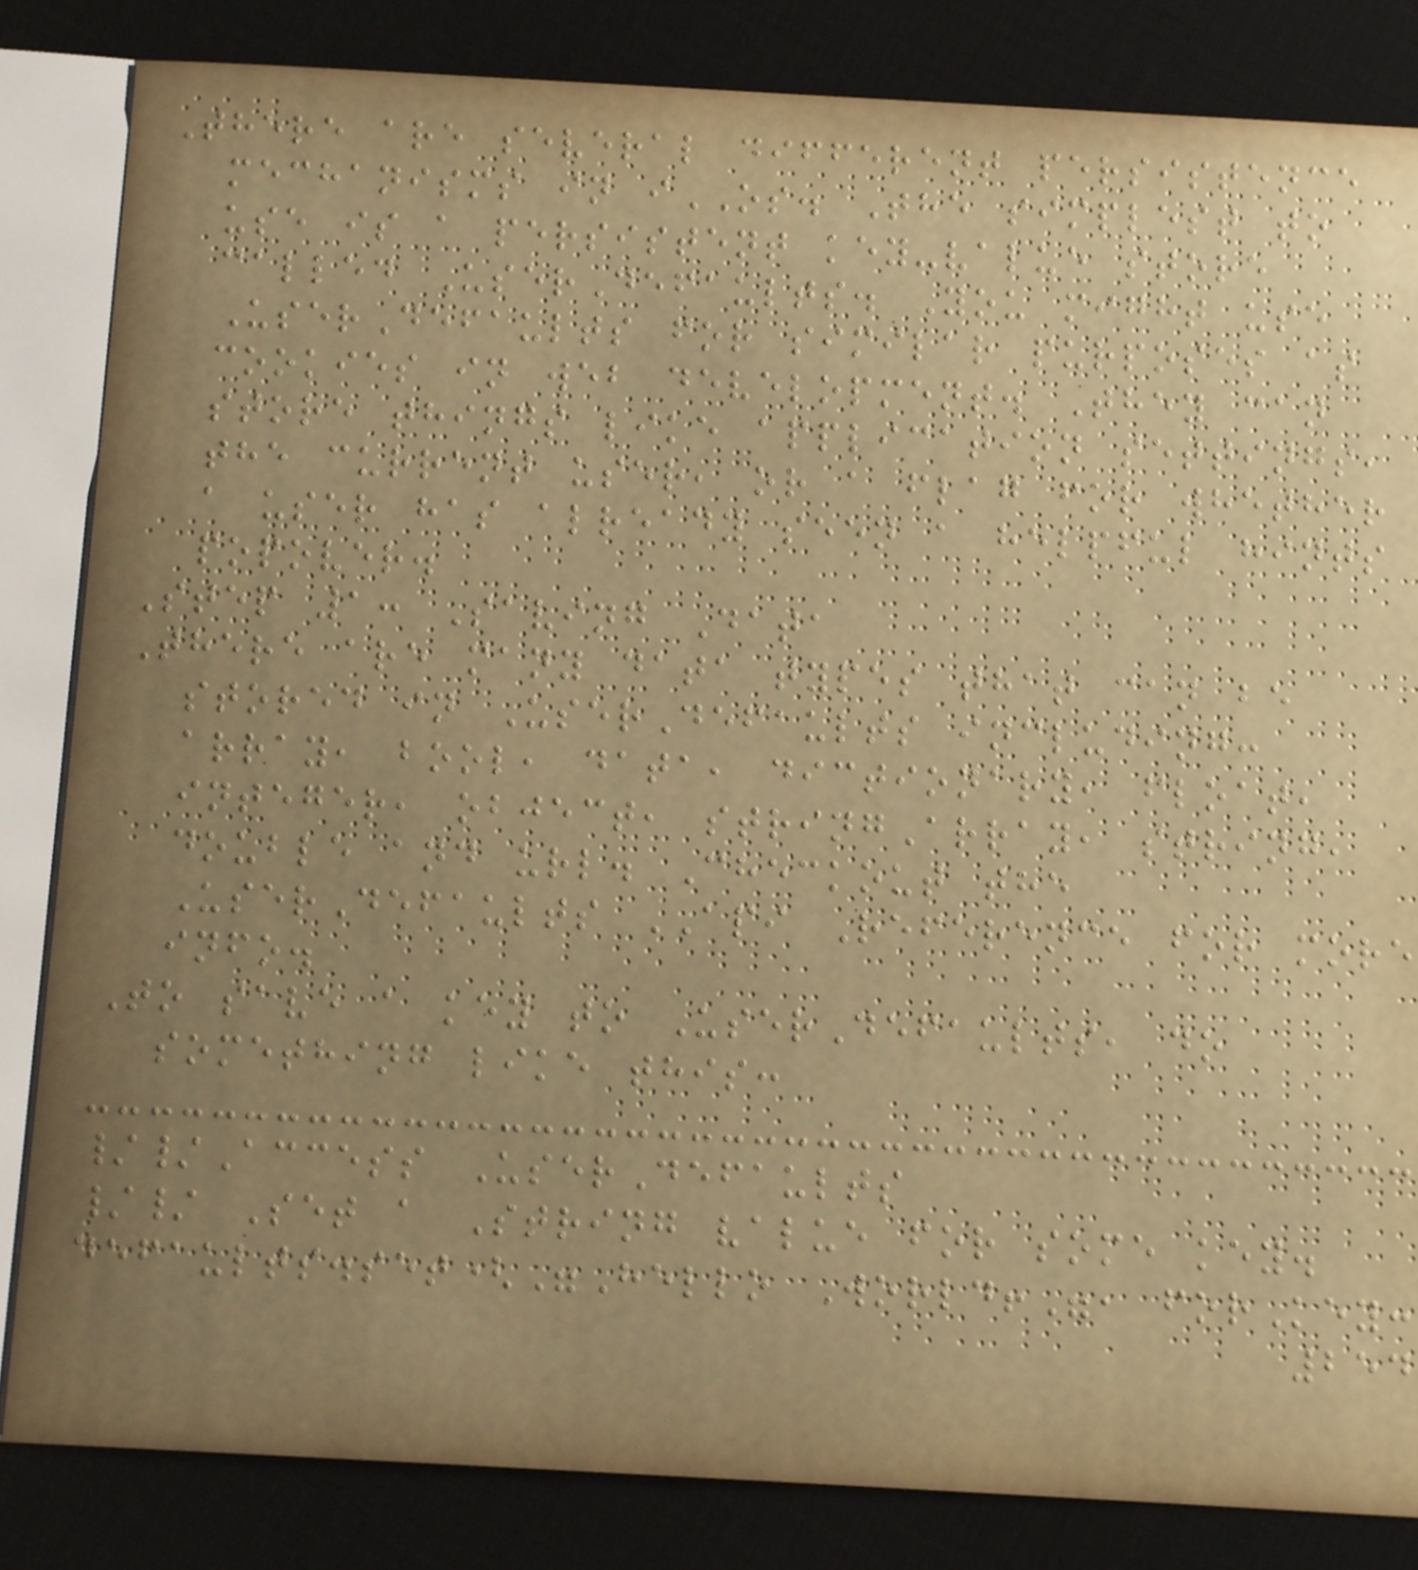There are several different persistence
mechanisms in iOS. The simplest to
use is a persistent key-value store
called UserDefaults. You might use
UserDefaults for similar purposes as
cookies in web development. They can
store things like application settings,
the current user, or a flag for whether
a user has already seen a helpful hints
popover.
Step 1: Saving Data
There are many data types that can be
stored in UserDefaults including:
array, bool, data, dictionary, float,
integer, object, stringArray, string,
double and url. Checkout the
UserDefaults API Reference for more
info.
To save a key to UserDefaults, do
something like this:
//Access UserDefaults
// Set a String value for some key.
defaults.set("Hello World!", forKey:
254
